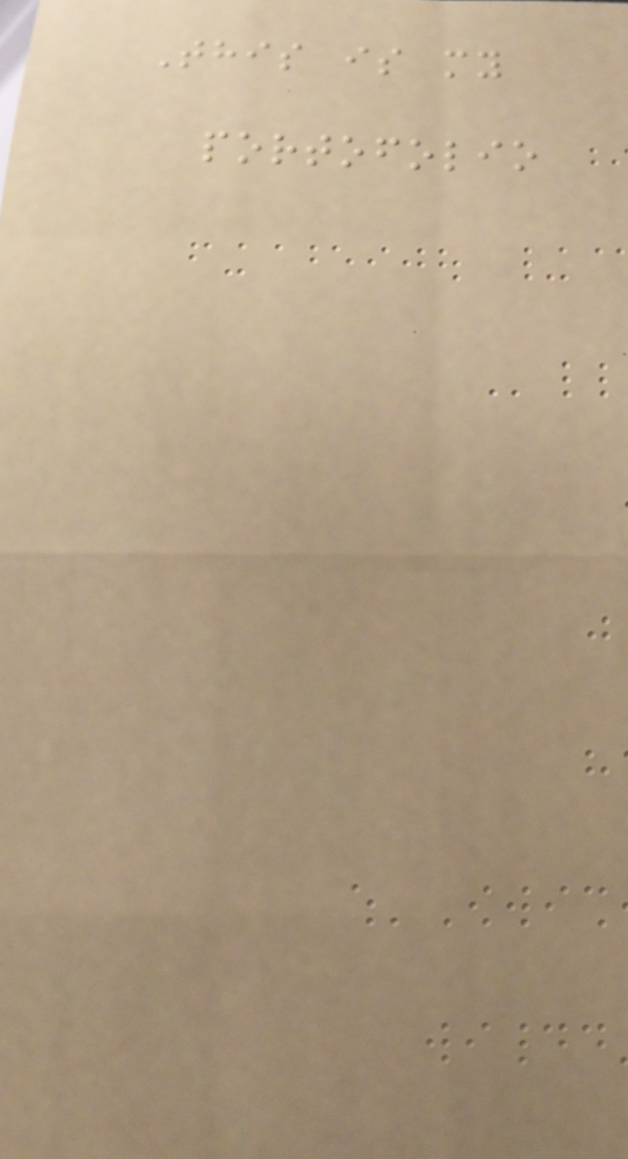This is my
portofolio
